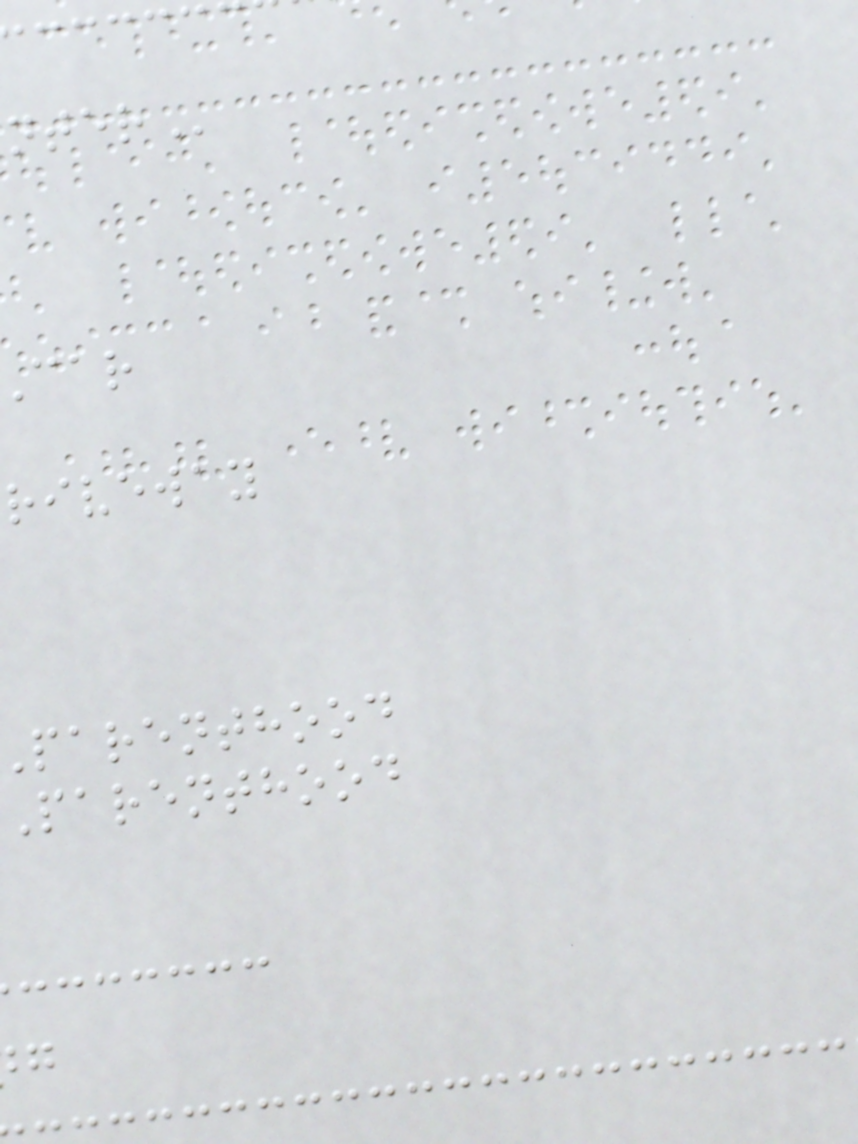riveway
parenthood
parenthood
